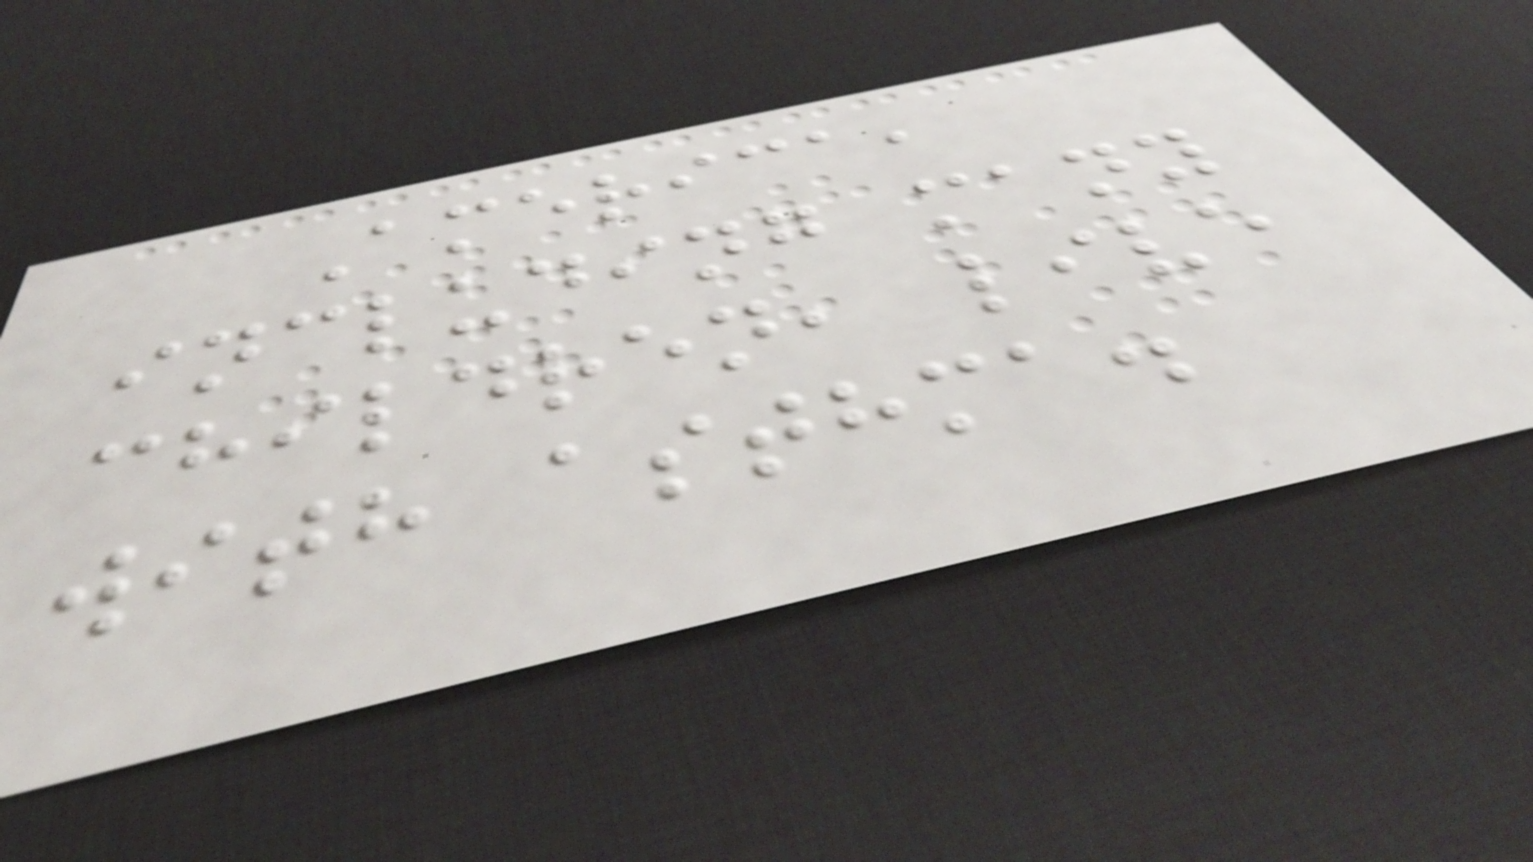America,
including many
children, live
with asthma.
